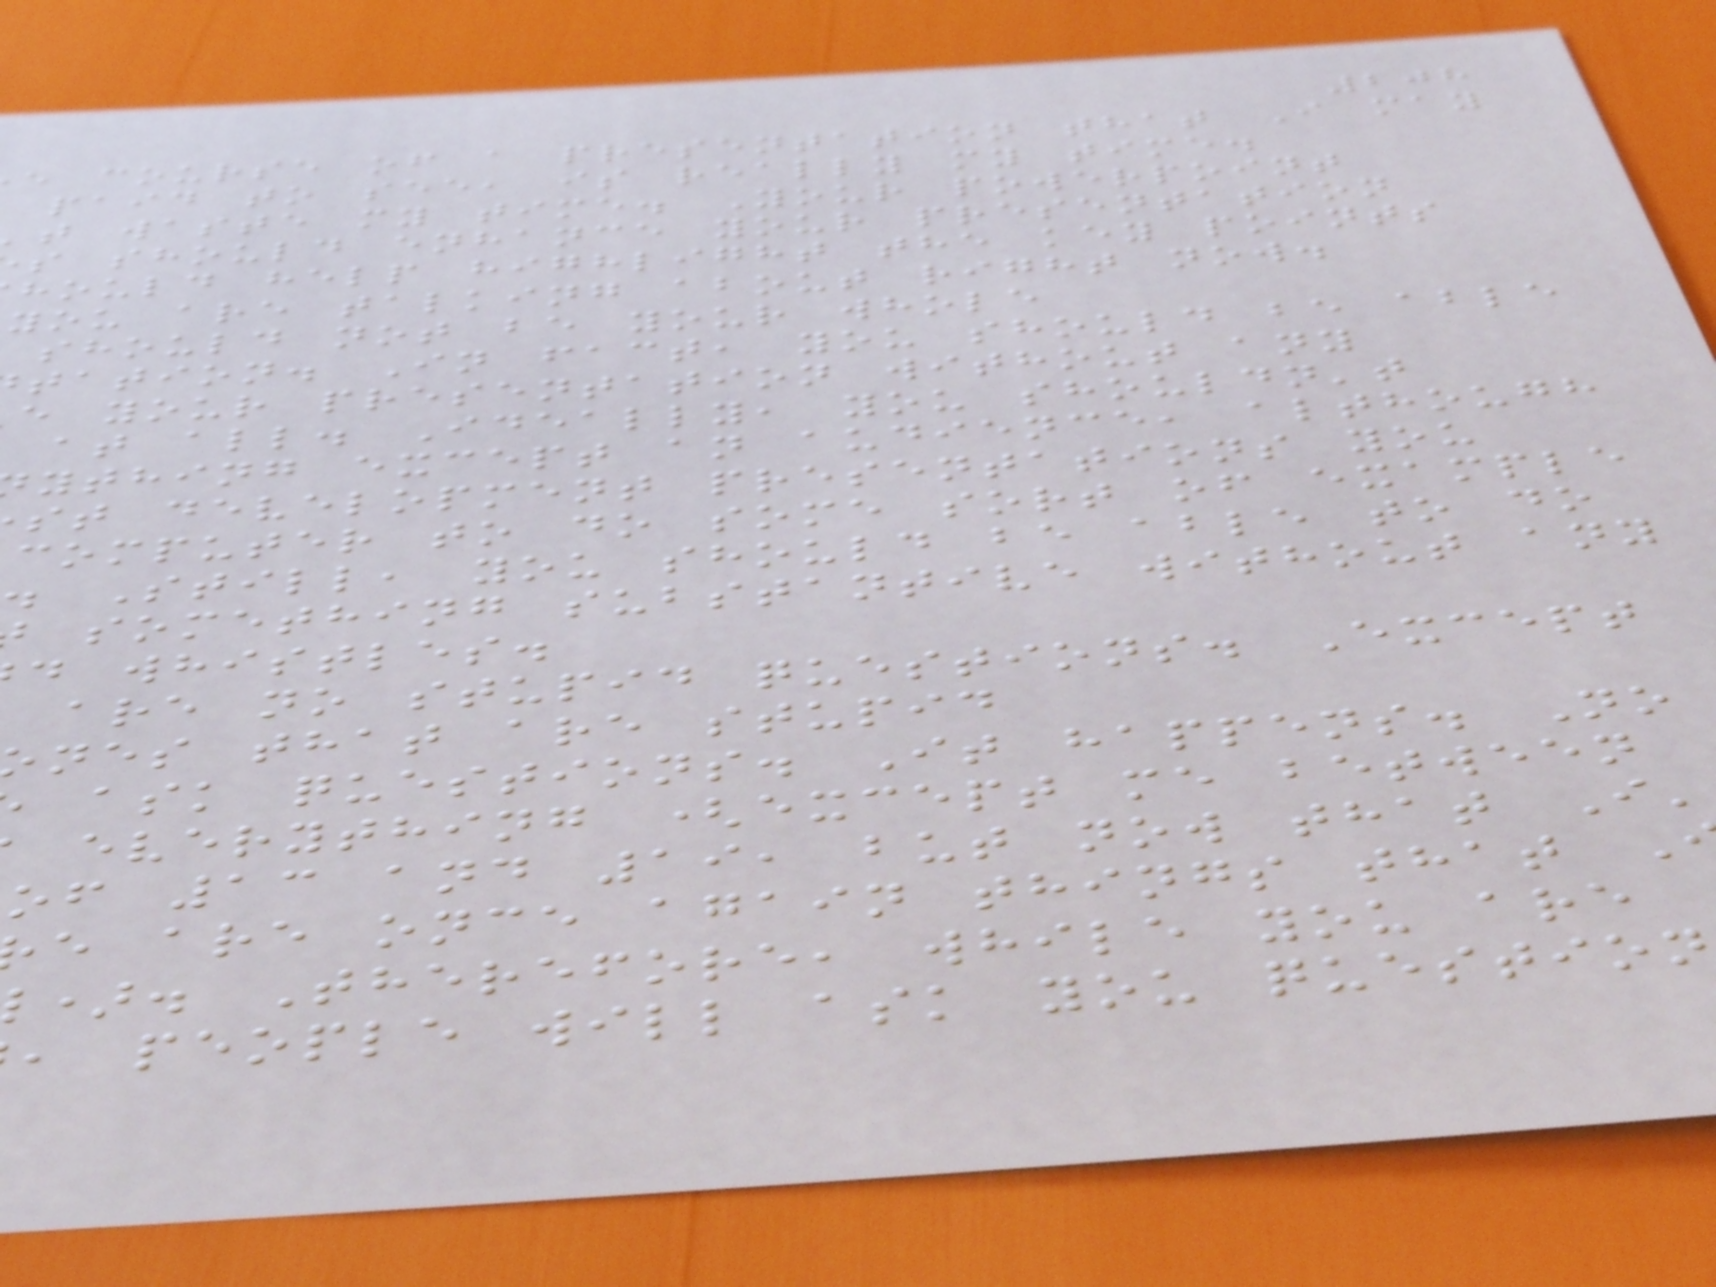208
e course of a presentation that I may
paid to see, is really my time.
t waste my time. Your powerpoint
s should enhance your presentation
hould help highlight the key points
you are talking about right now.
should not be your whole
tation. In fact, you should be able
e your presentation without any
at all. Ideally, you shouldn't
ything except an audience, although
st development presentations you
computer to do some sort of example
. Still, you should be able to do
something substantive without any
d whistles.
are no stupid questions. Except
nes that are stupid
ask questions. It happens. No
everything (except me between
of 13 and 19, but now that I'
e are once again things that
). Therefore, while you are
, people will ask you question
